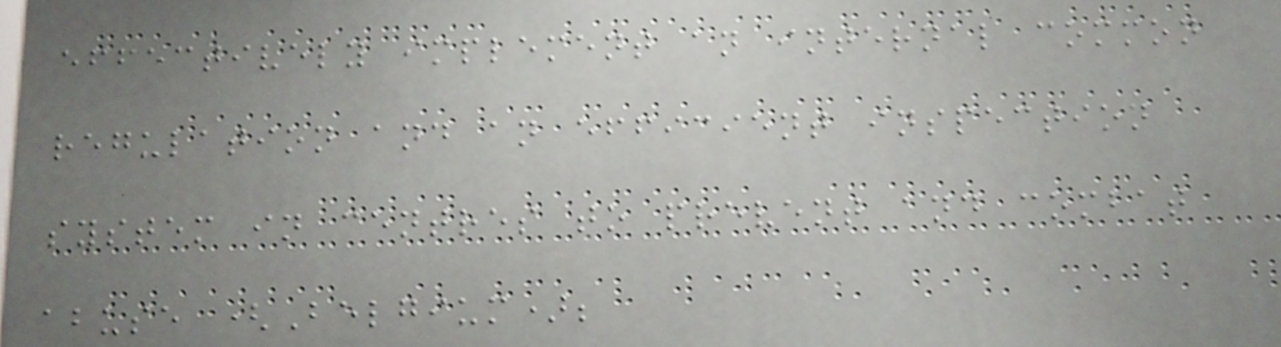effectively implement an internal common
regulation and an efficient inspection
system in centres to prevent and combat
abuse (Belgium);
